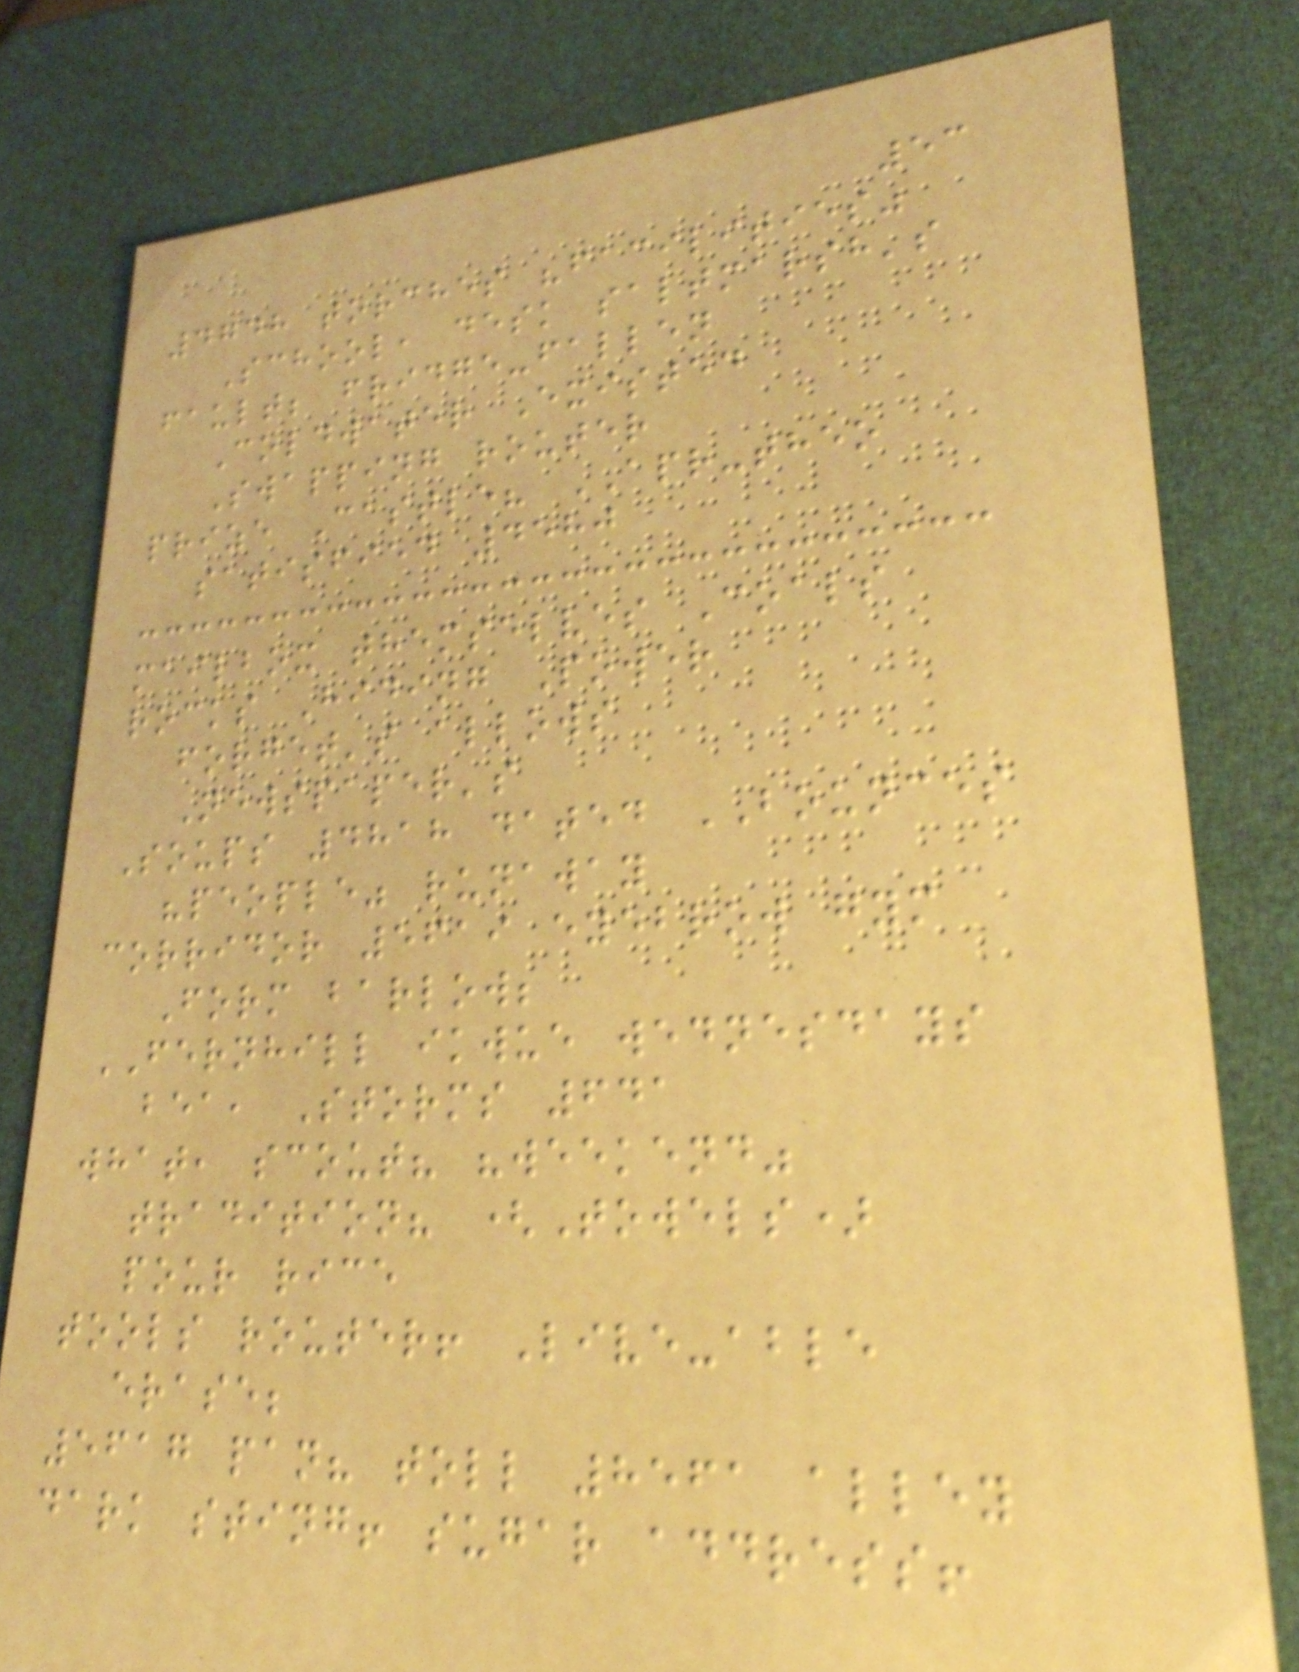53
4748 torches "facilities"
School, desk saltmarsh's
fault; fridge-fallen
Coldwater Existed
Swapping router
prize Castle? APR-theo
satisfied 4580
mailbox themselves Coals
rocks Hiding Power
forget's allows
Newspaper's
Soups 4818 dated BOUNCES
"people" runaway
corridor 5619 eyebrow gym
Form barlow;
FERNHILL ikwue wednesdays
bea, Storms 641
what, scout? "weekend"
tradition? (Towels)
pour rice
tools router! Live-able
erase;
5617 pan? toll 8561 alley
dark sting! sugar address!
